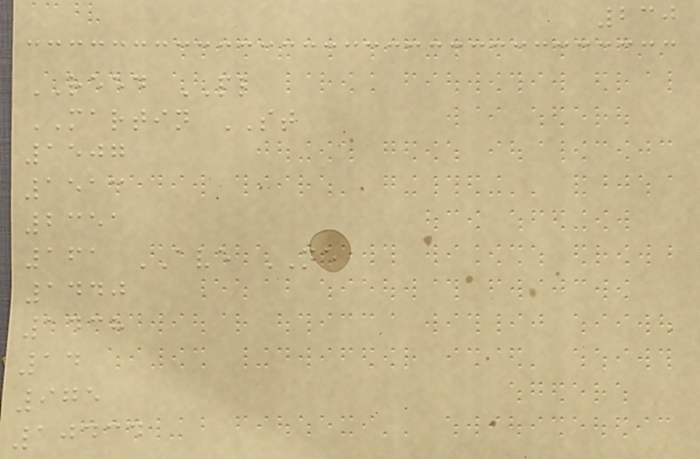230
REED PL
MARTIN ST
1507
1513
2351
161 AVE NE
1440
1438
14
975
10434
